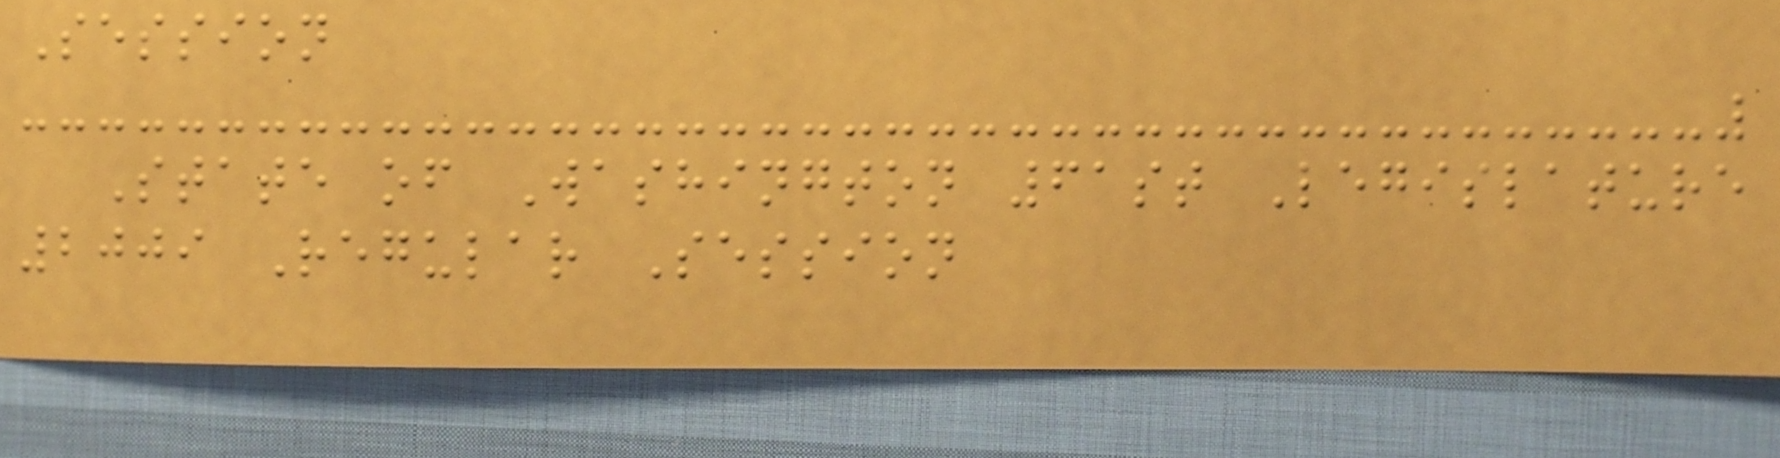Session
State of Washington 61st Legislature
2009 Regular Session
